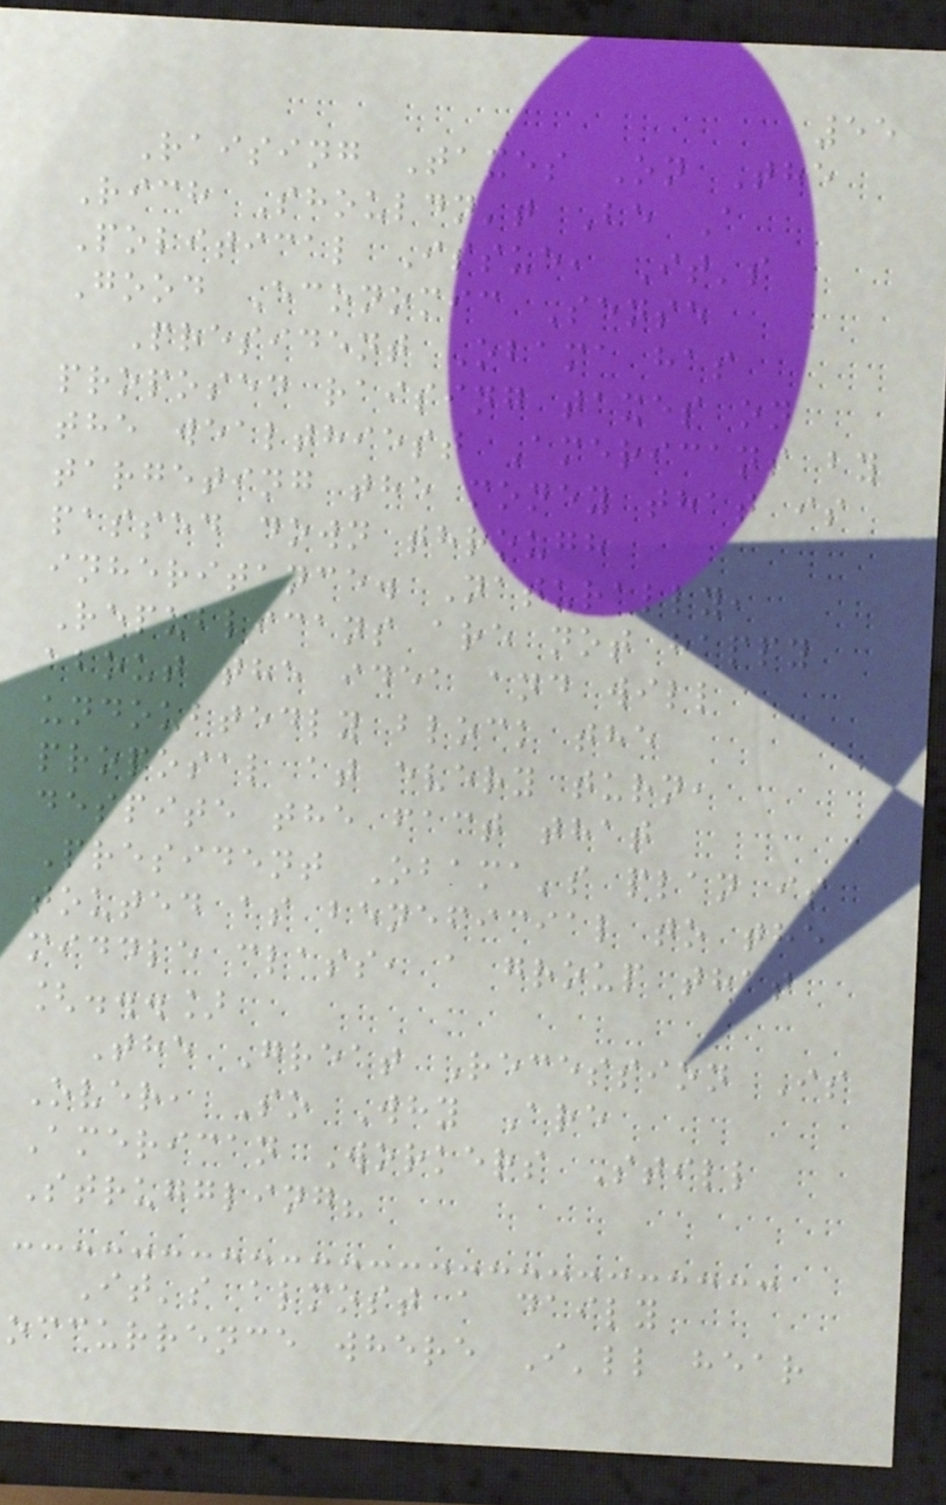55
Raising Taxes On The
Rich Shouldn't Be A
Political Issue, It's
Good Economic Sense
President Obama has
proposed raising taxes on
the wealthiest Americans by
targeting the money that is
passed down through
inheritance. Naturally,
Republicans are not happy
about the idea and will
undoubtedly block the
proposal at every turn,
despite the fact that
President Obama's plan is
touted as beneficial to the
middle class, a group that
[...]
The Great Recession Is
Over, So Why Are
American Workers Still
Struggling?
It's almost a daily
occurrence where I'll hear
